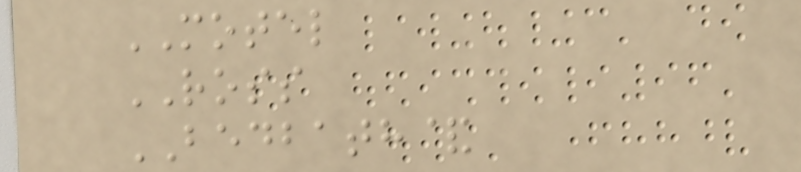MOTEL
ROSS
BEDBATH&
